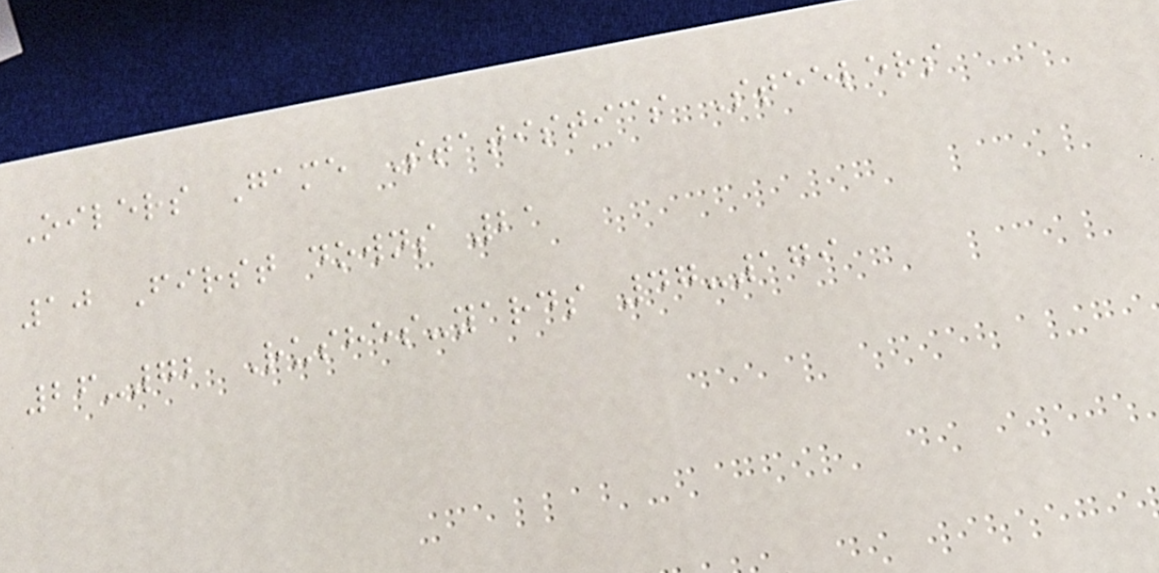Oilers Game Statistics Steelers
10 First downs 21
26-72 Rushes-yards 47-179
